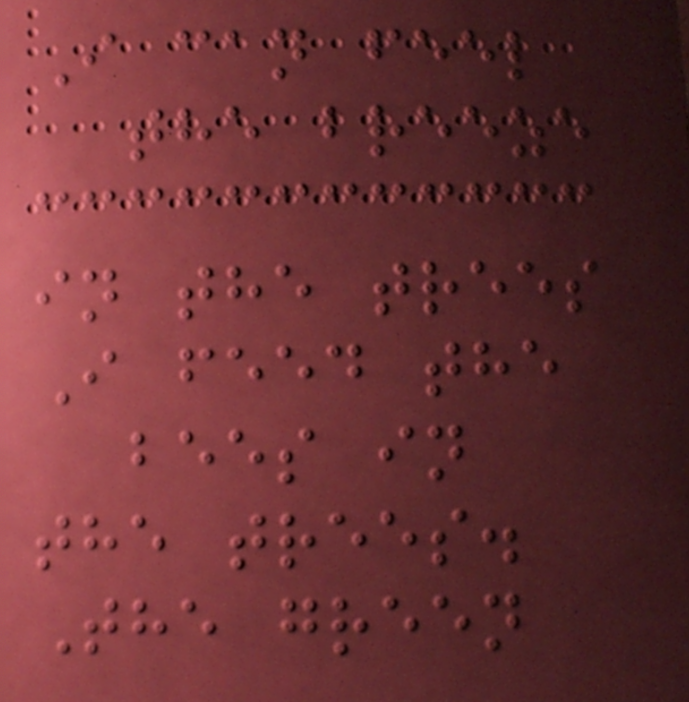I can feel
the breeze
in the trees
I feed the
bees in
the trees.
The green
